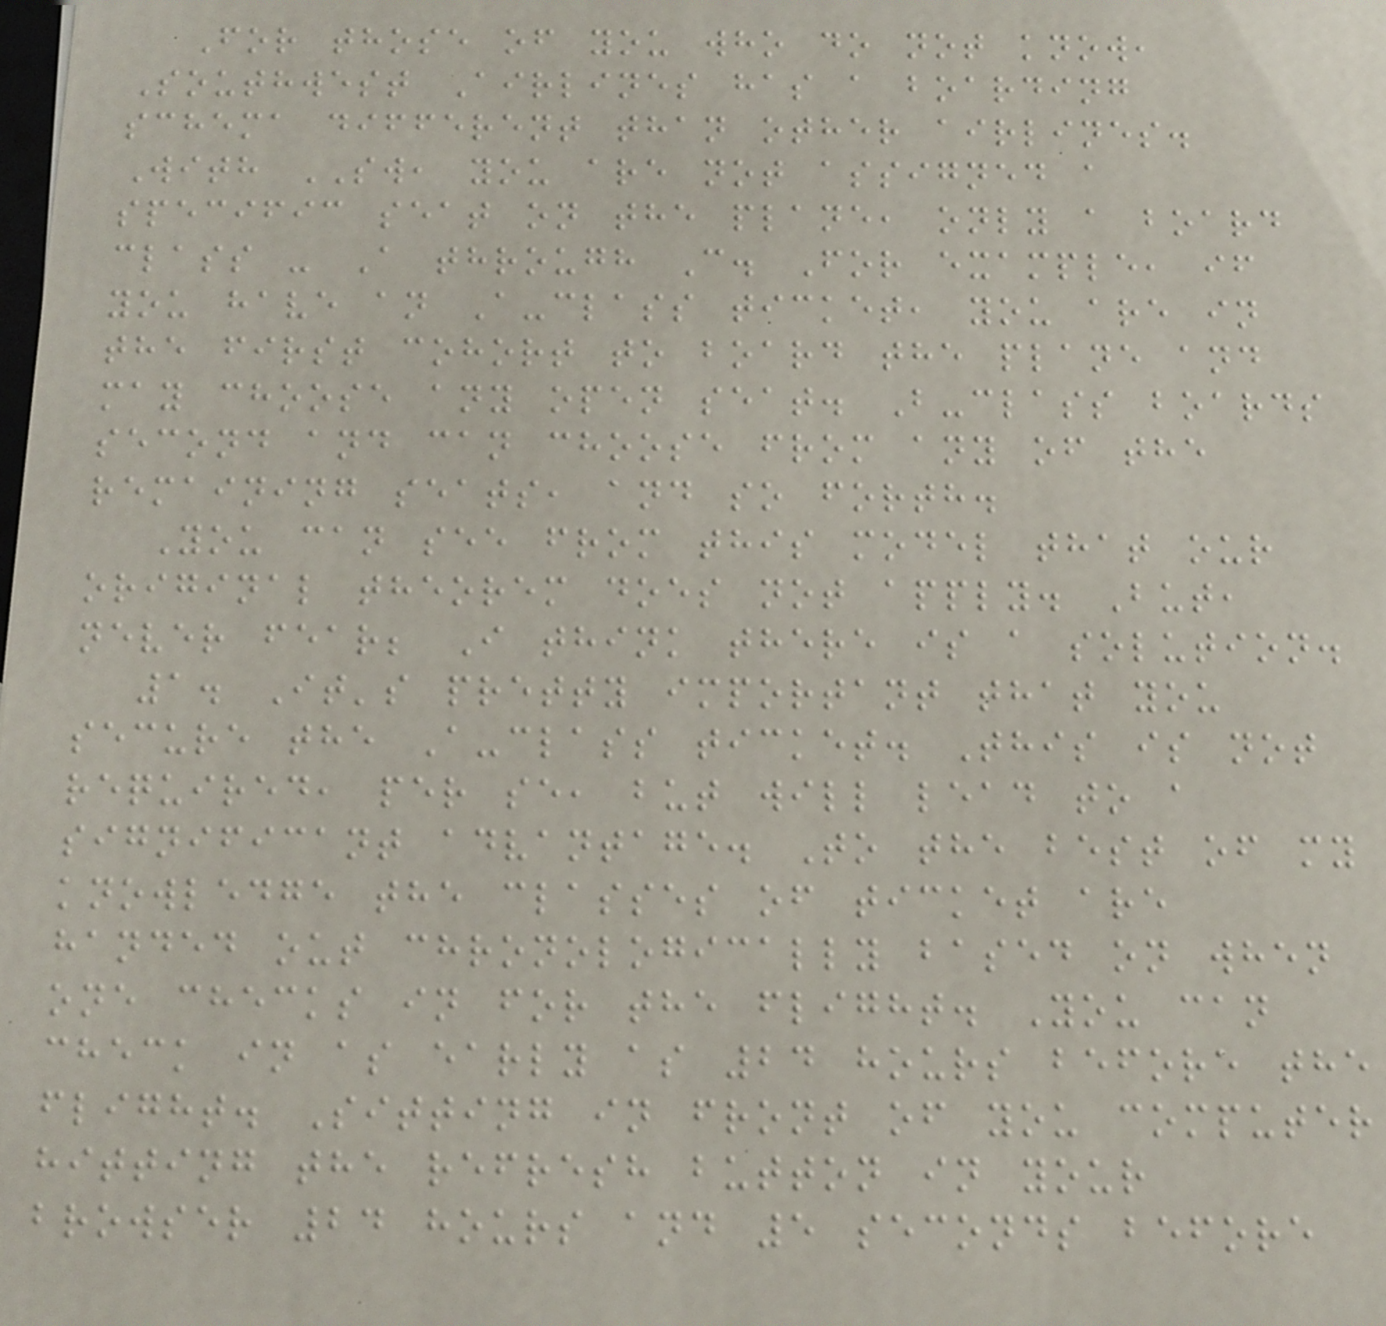For those of you who do not know,
Southwest Airlines has a boarding
schema different than other airlines.
With SW, you are not assigned a
specific seat on the plane, only a board
class - A through C. For example, if
you have an A-class ticket, you are in
the first cohort to board the plane and
may choose any open seat. B-class boards
second and can choose from any of the
remaining seats, and so forth.
You can see from this model that our
original theorem does not apply. But,
never fear; I think there is a solution.
1. It's pretty important that you
secure the A-class ticket. This is not
required, per se, but will lead to a
significant advantage. To the best of my
knowledge the classes of ticket are
handed out chronologically based on when
one checks in for the flight. You can
check in as early as 24 hours before the
flight. Sitting in front of you computer
hitting the refresh button in your
browser 24 hours and 5 seconds before
